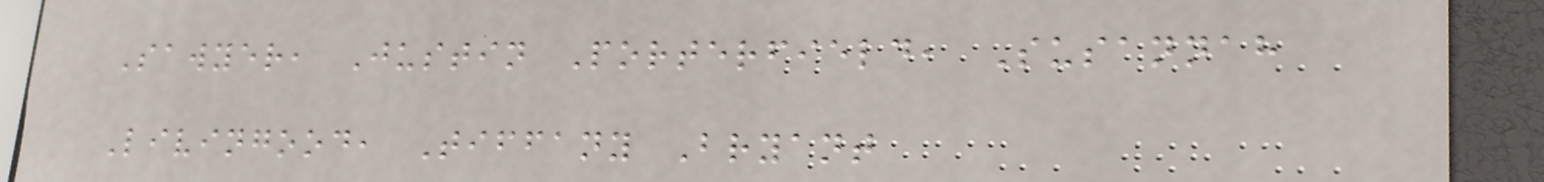Sawyer, Justin Porterfield, Susannah
Livingood, Tiffany Bryant
